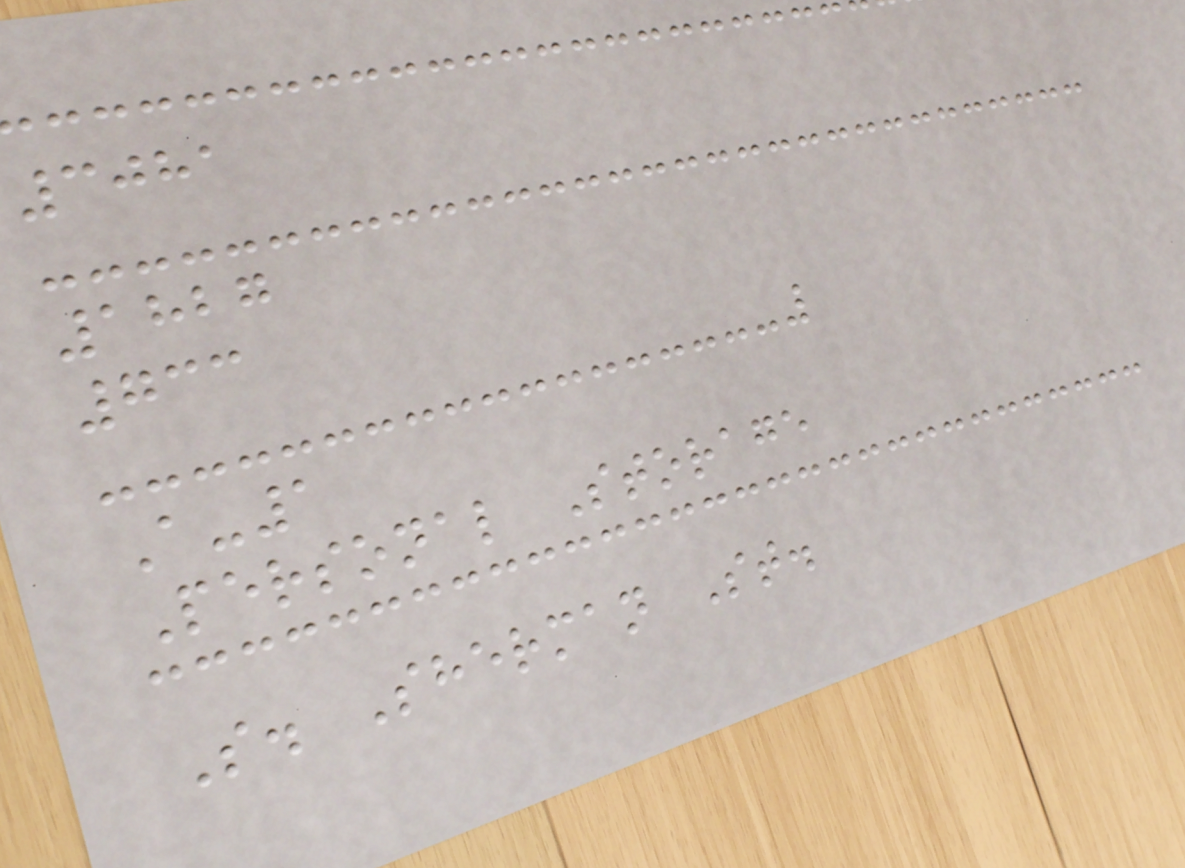3081
1827
733
A-1
Personal Storage
S. Sherman St.
